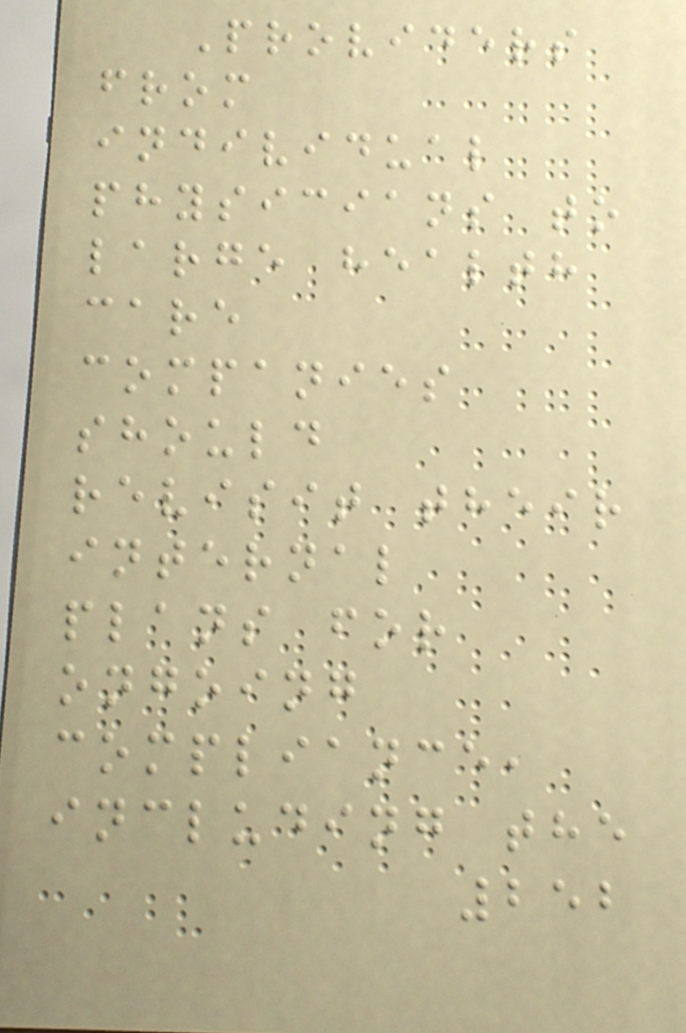Providers
from
individual
physicians to
large health
care
companies
should
revisit their
internal
plans for
ongoing
compliance,
including the
252
